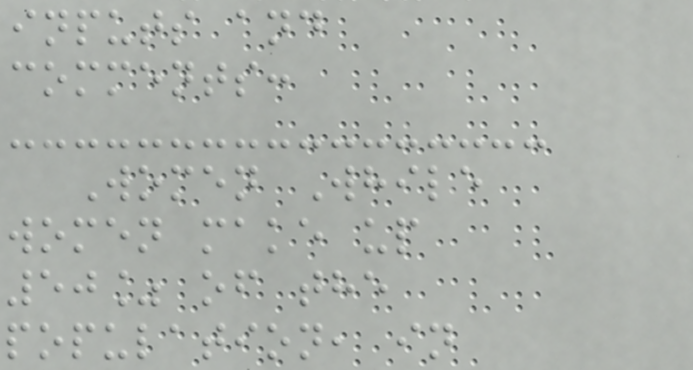inputs and
comments:
Women While
women make up
50% of the
population, in
